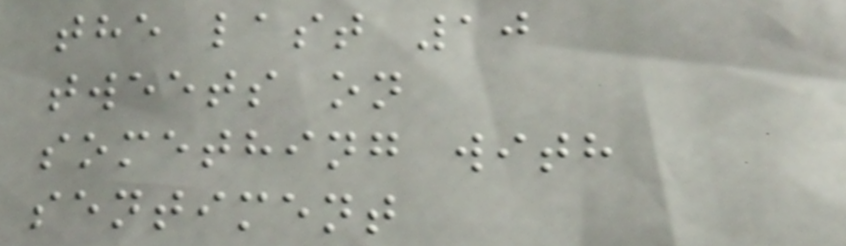the last 10
tweets on
something with
sentiment
